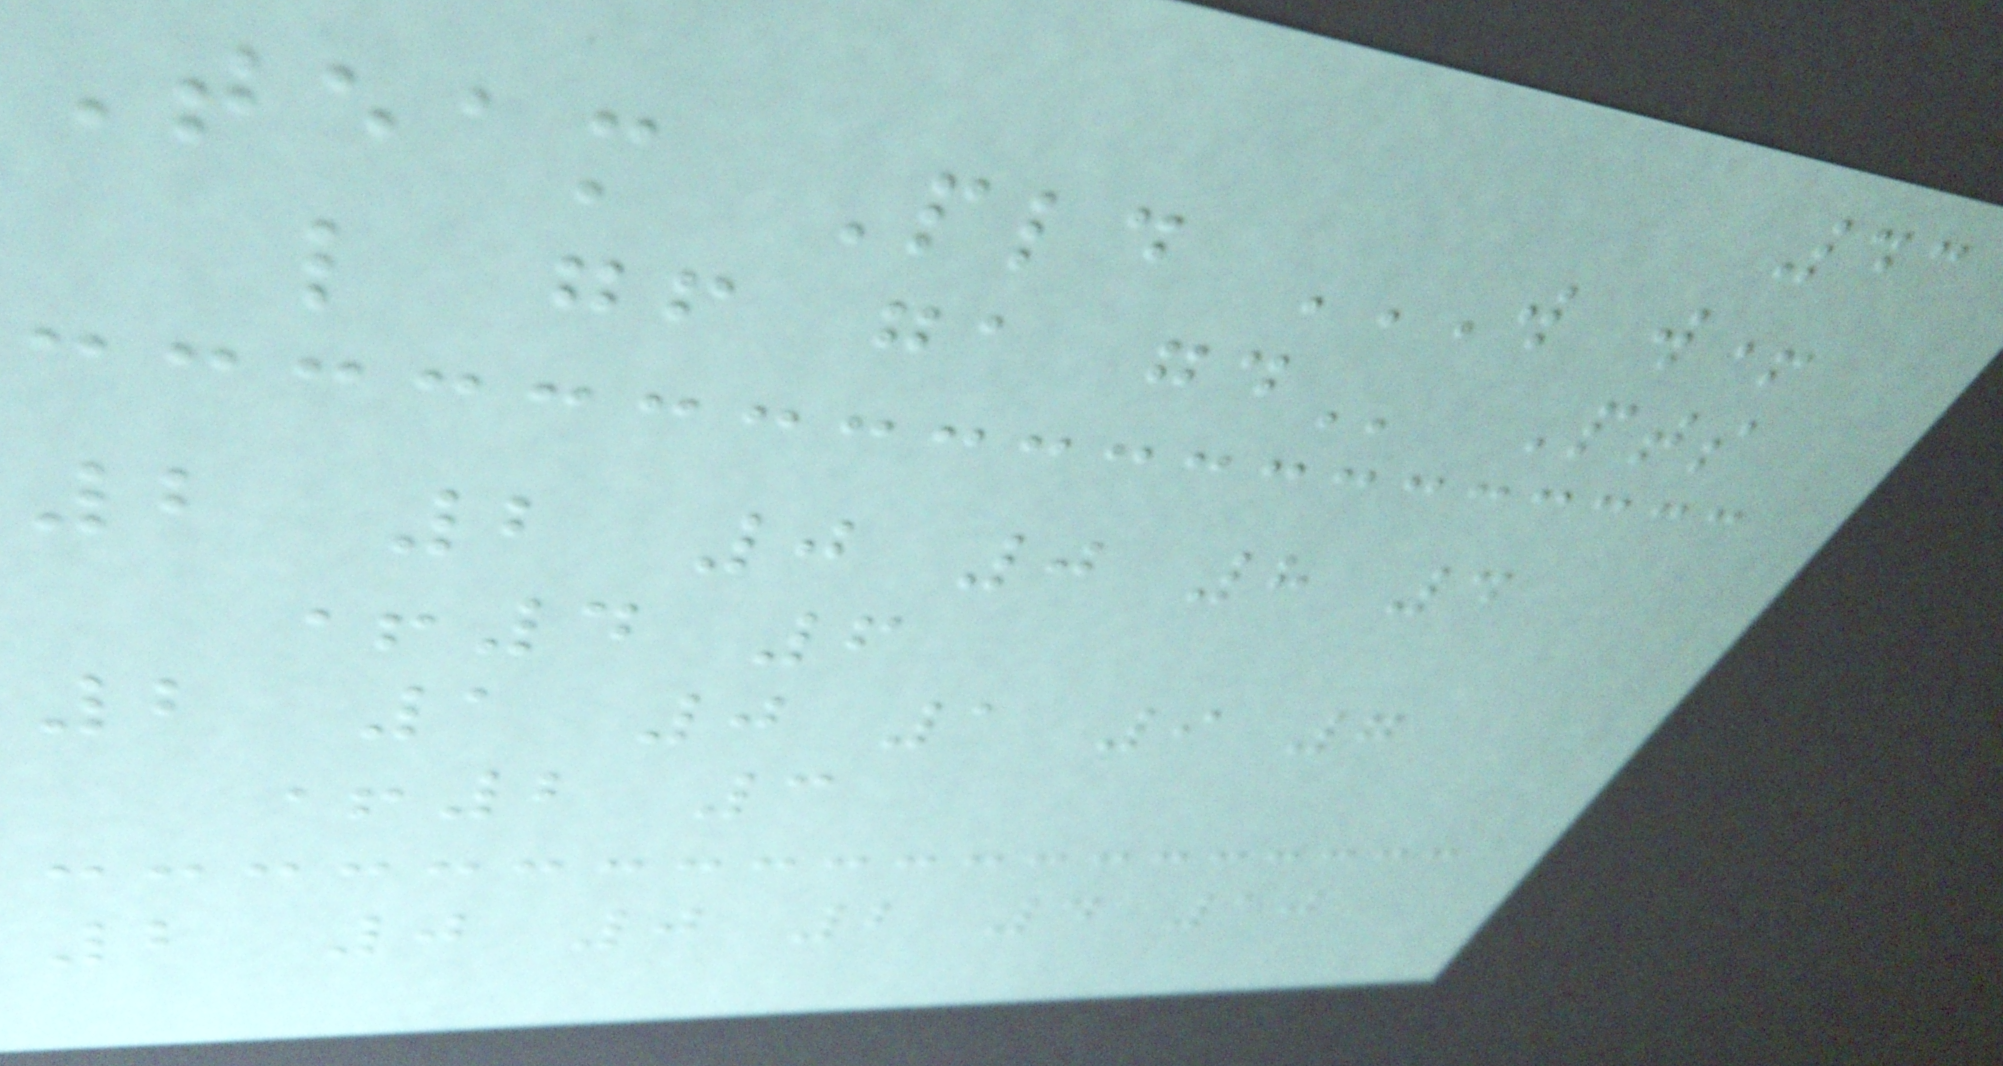43
Team Pld W W+
L GF GA GD Pts
2 2 0 0 8 4
+4 6
2 1 0 1 9 7
+2 3
2 0 0 2 4 10
